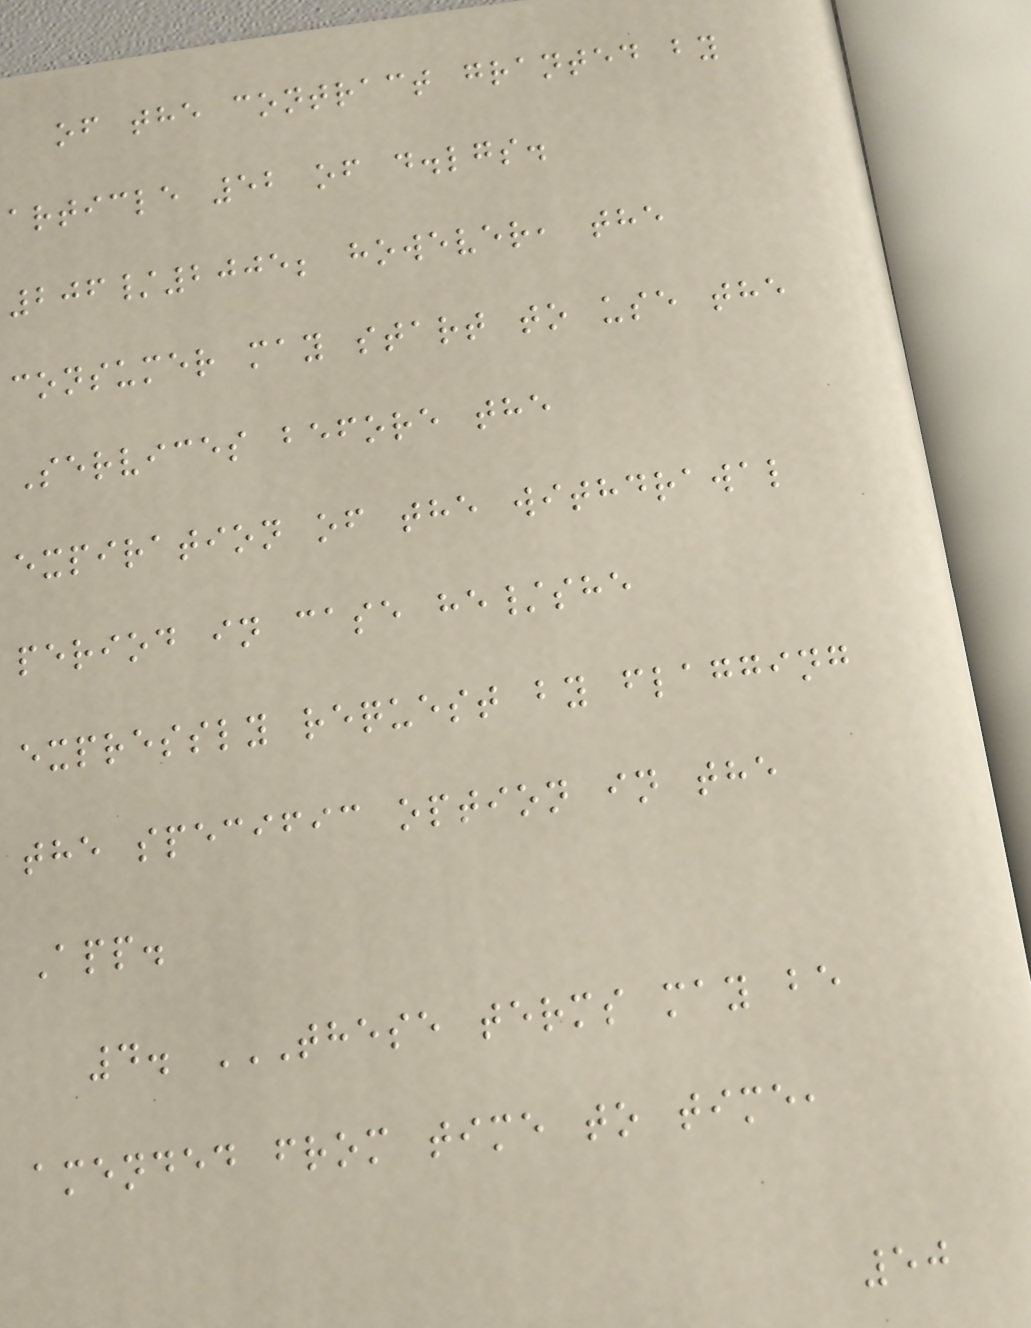of the contract granted by
article 52 of d.lgs.
206/2005; however, the
consumer may start to use the
Services before the
expiration of the withdrawal
period in case he/she
expressly request by flagging
the specific option in the
App.
4. THESE TERMS MAY BE
AMENDED FROM TIME TO TIME,
50
